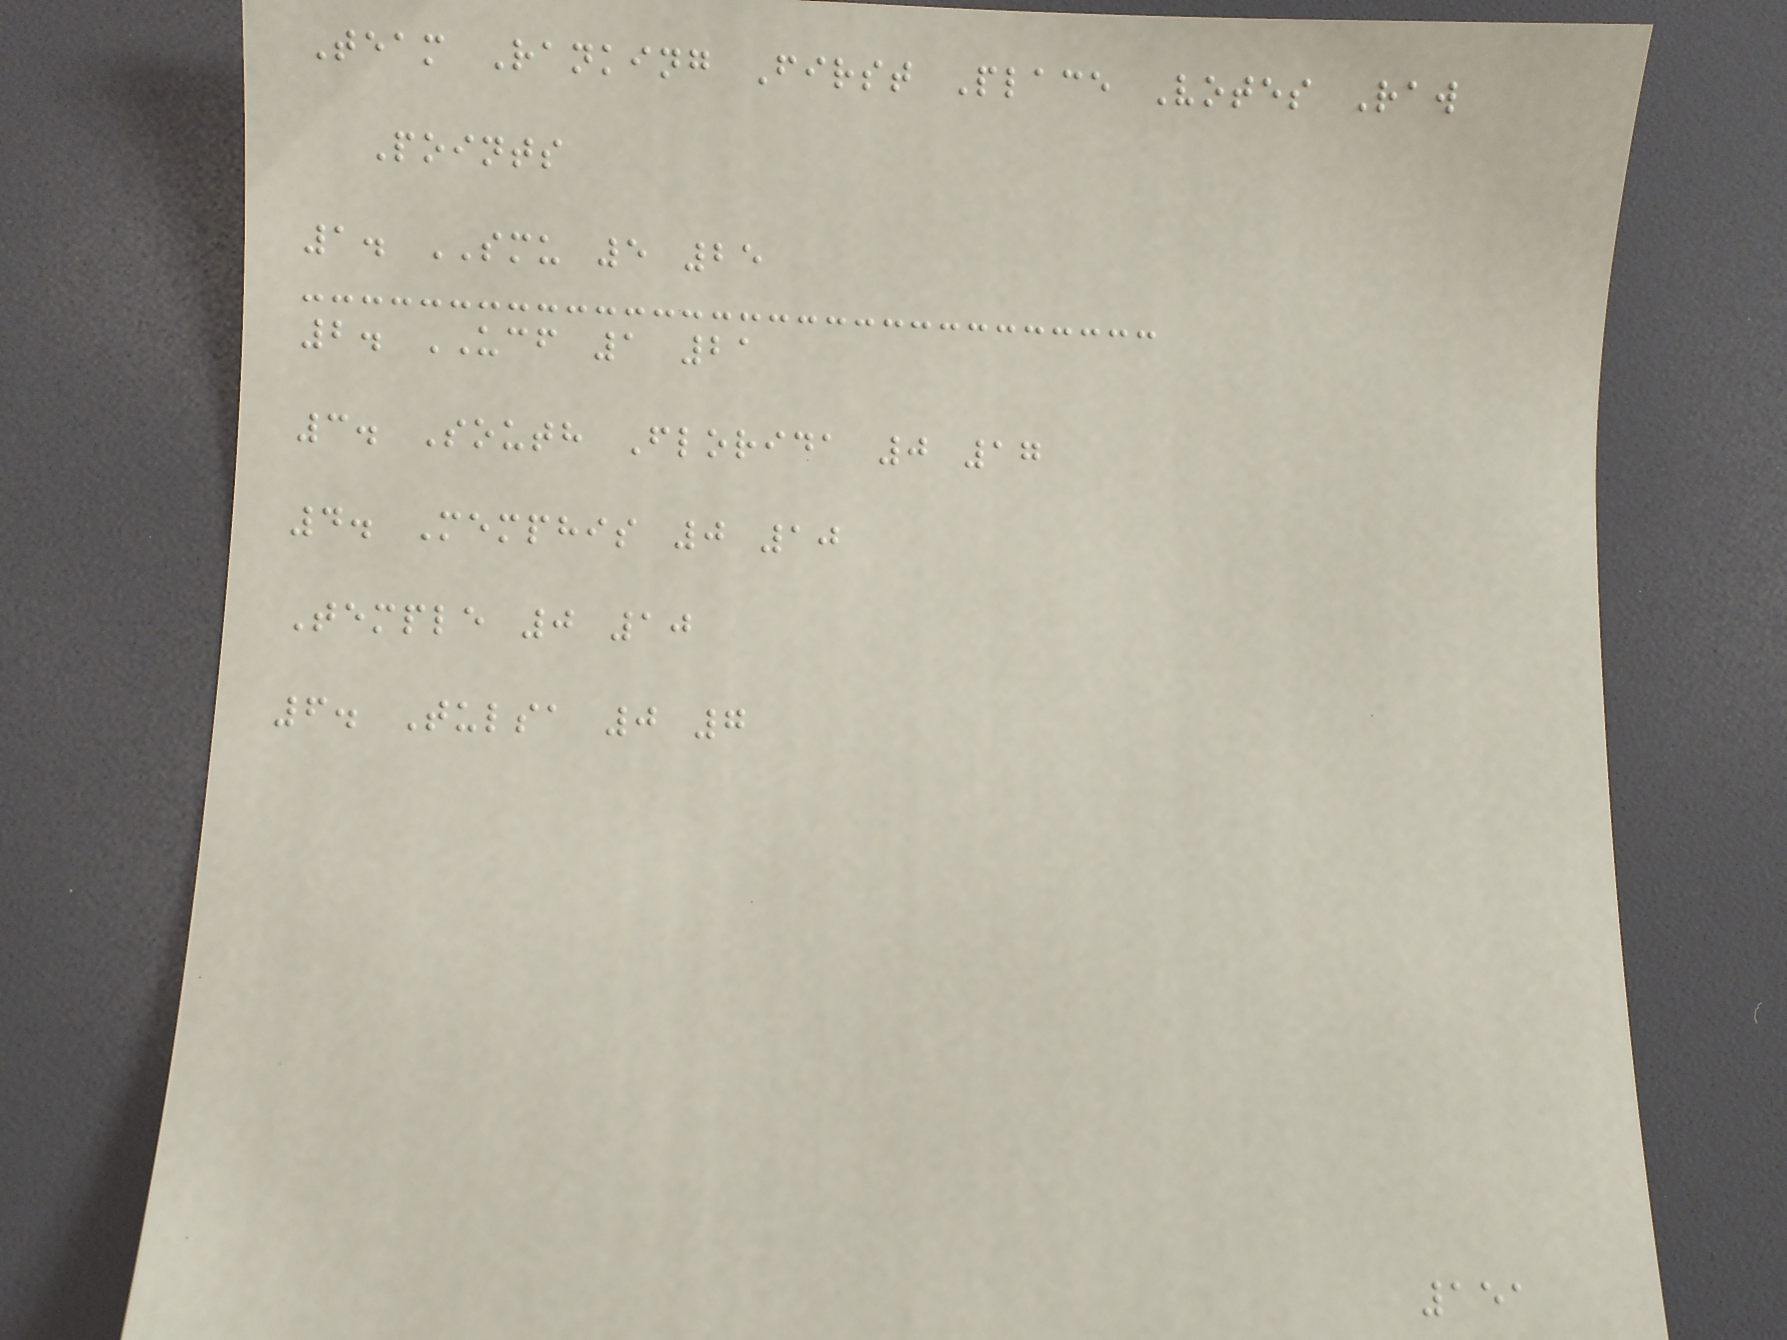Team Ranking First Place Votes Raw
Points
1. SMU 5 25
2. UCF 1 21
3. South Florida 0 17
4. Memphis 0 10
Temple 0 10
6. Tulsa 0 7
151
